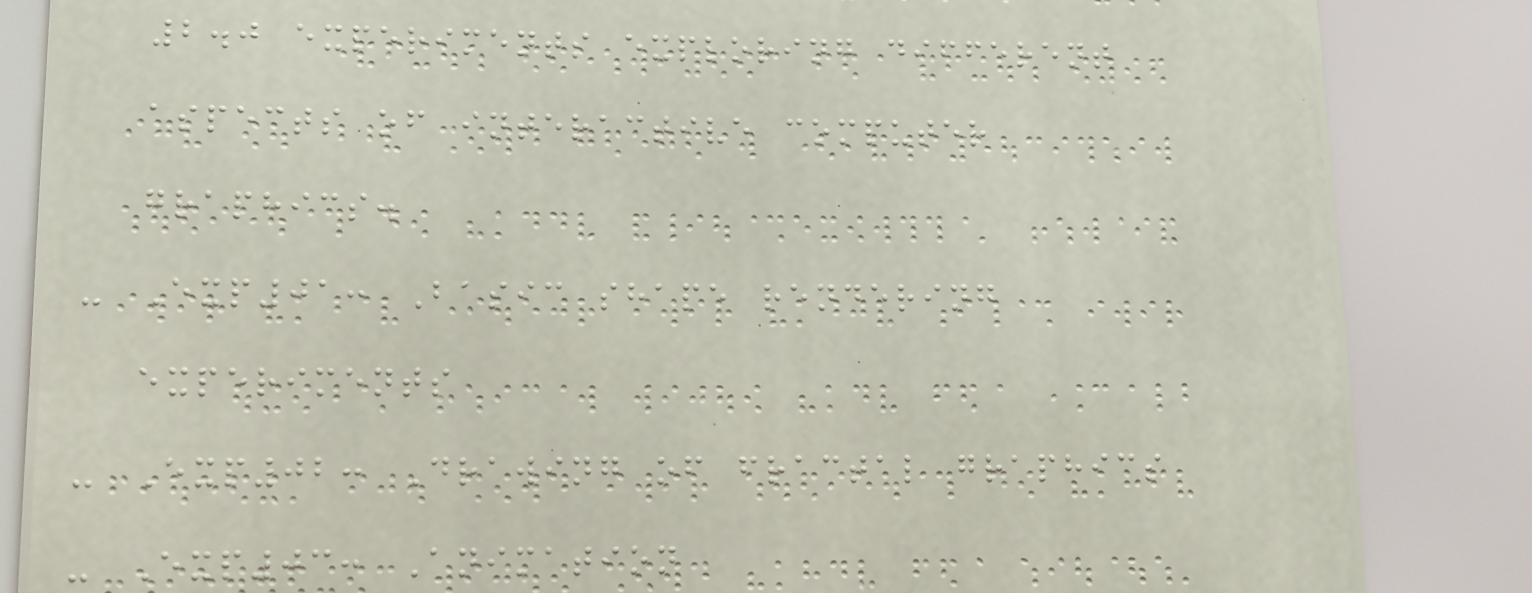2.0 experiments exploring different
aspects of interactive computer
graphics.
- Exp01: Basic shape rendering
experiments
- Exp02: Drawing of fractal graphics
- Exp03: Animation
